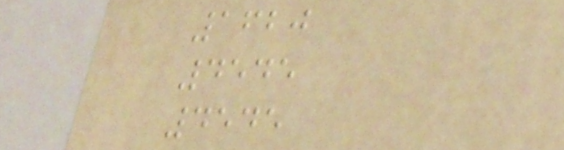1620
4545
4545
